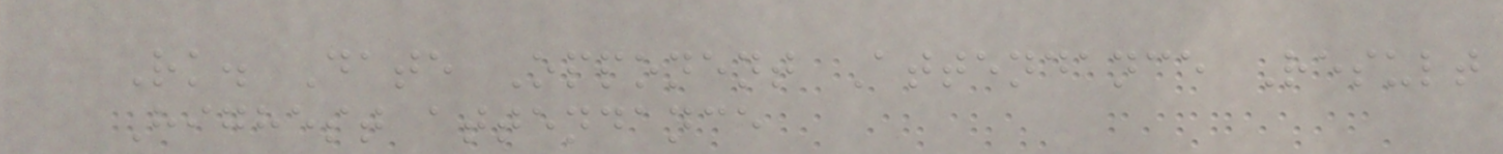Rk. Date Opponent Attendance Result
Highest attendance
